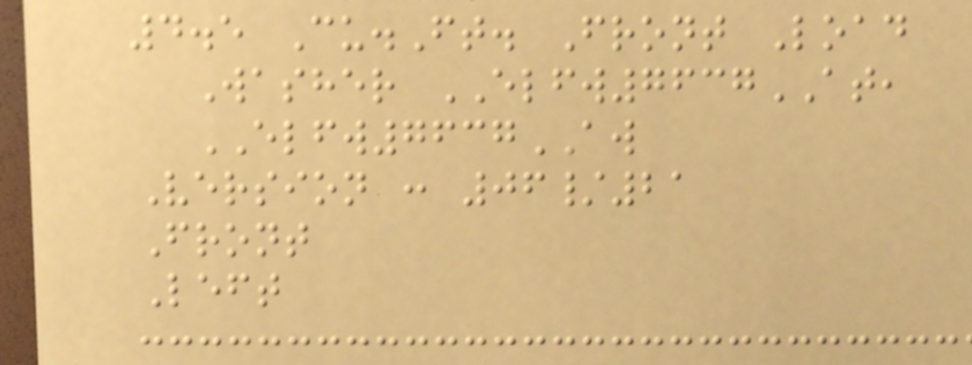4.5 Cu.Ft. Front Load
Washer ELFW7637AT,
ELFW7637AW
Version : 06/21
Front
Left
